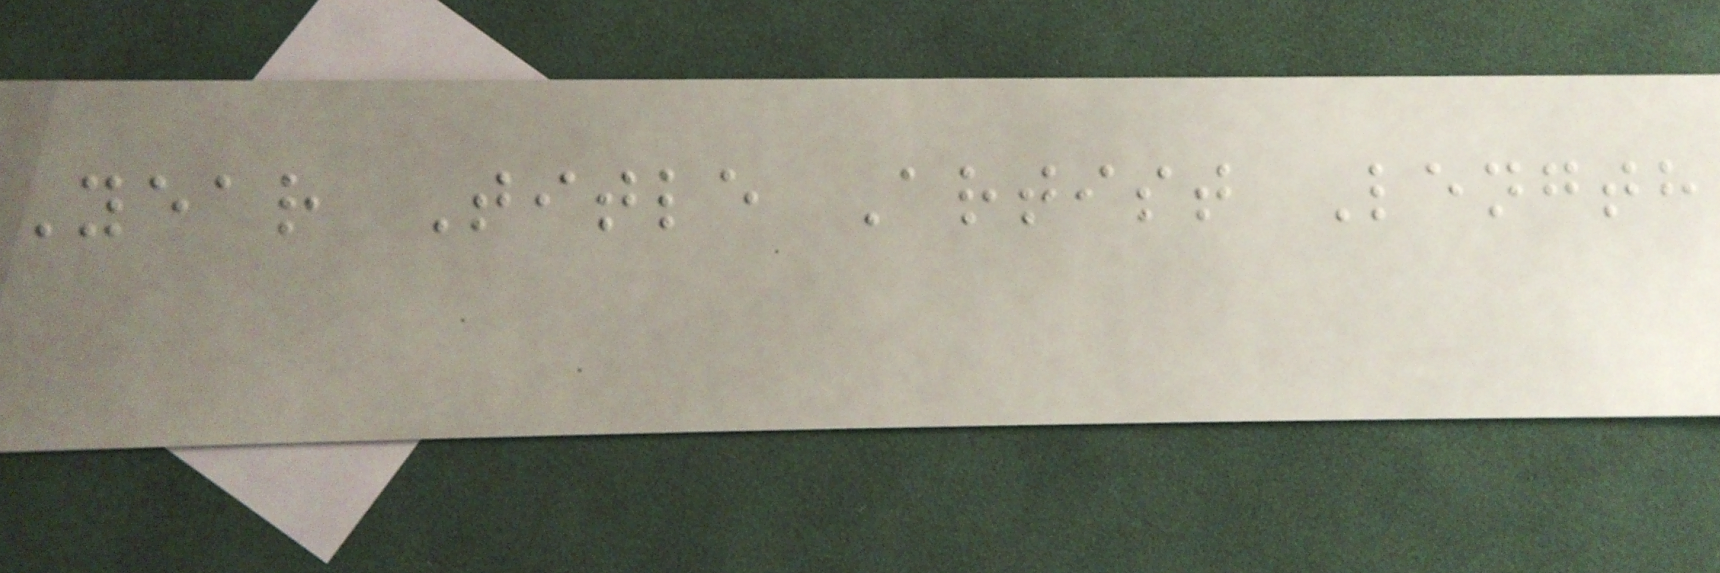Year Title Artist Length
